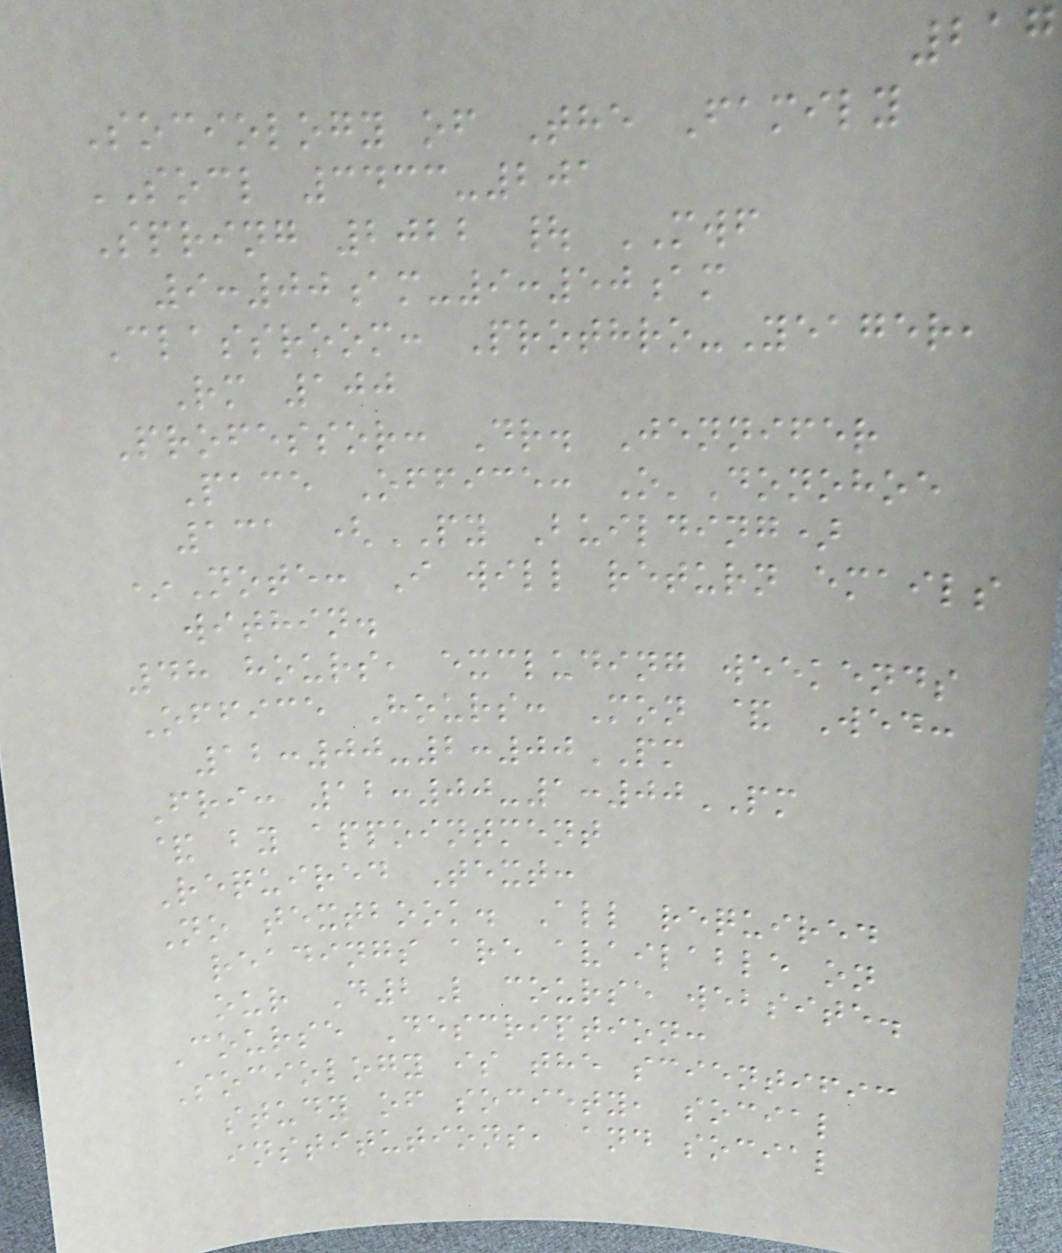217
Sociology of The Family
SOCL 3433-201
Spring 2022 | MWF
9:00am-9:50am
Classroom: Prothro-Yeager,
Rm 100
Professor: Dr. Jennifer
Pace Office: O'Donohoe
131 (PY Building)
*Note: I will return emails
within.
48 hours, excluding weekends
Office Hours: Mon & Wed:
12:00-2:00PM
Fri: 12:00-1:00PM
& by appointment
Required Text:
No textbook. All required
readings are available on
our D2L course website.
Course Description:
Sociology is the scientific
study of society, social
institutions, and social
